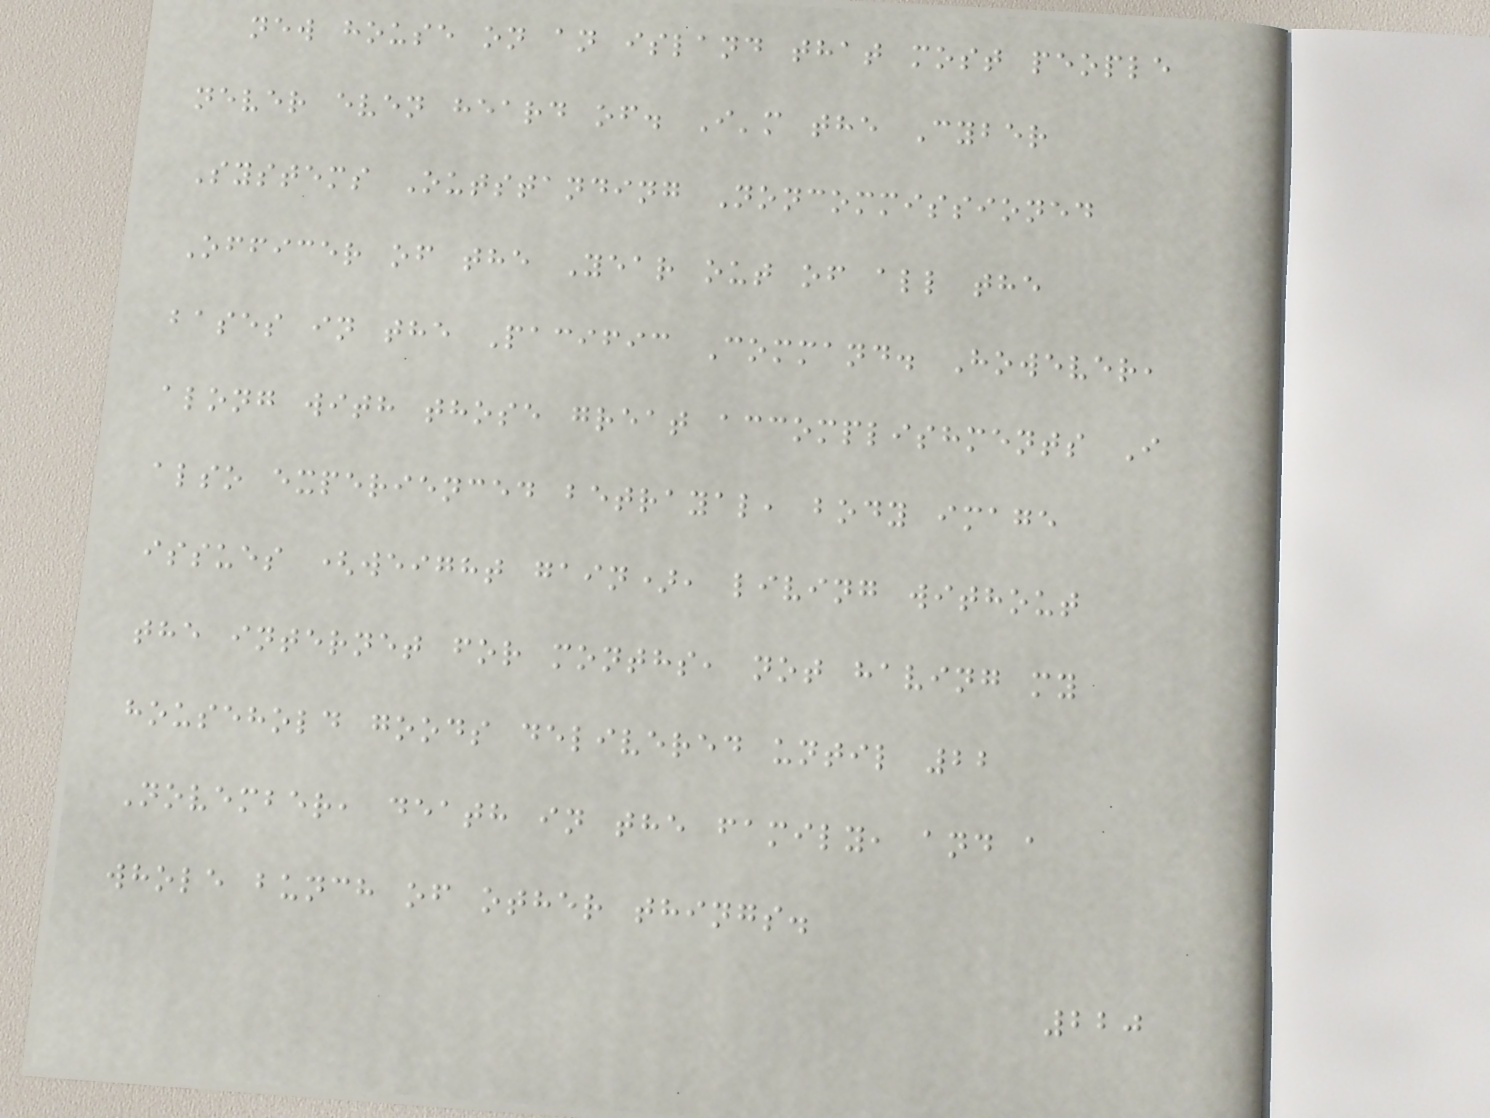new house on an island that most people
never even heard of. I'm the Cyber
Systems Outstanding Noncommissioned
Officer of the Year out of all the
bases in the Pacific Command. However,
along with those great accomplishments I
also experienced betrayal, body image
issues (weight gain), living without
the internet for months, not having my
household goods delivered until 22
November, death in the family, and a
whole bunch of other things.
220
